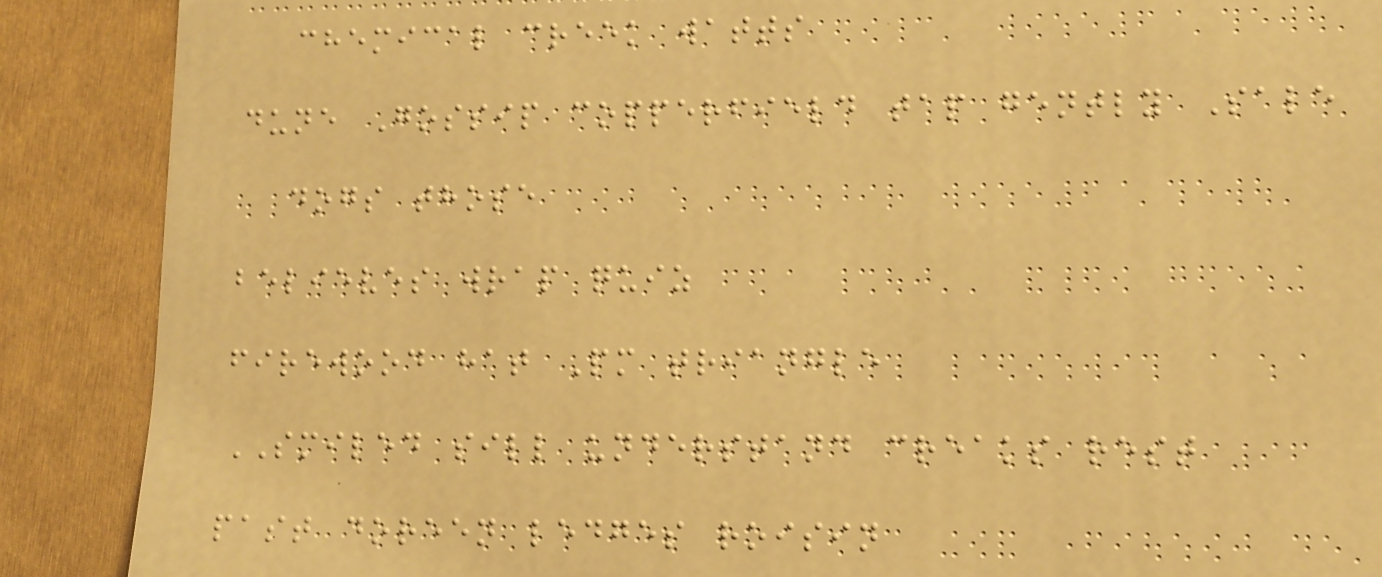chemical creek watts
dune Gossip copperfield tap gently Sale
dogs those
believes wrap quiz
firewood hat Pm triangle
SMILED sill understand creaks rest
past doreen ledges roisin
